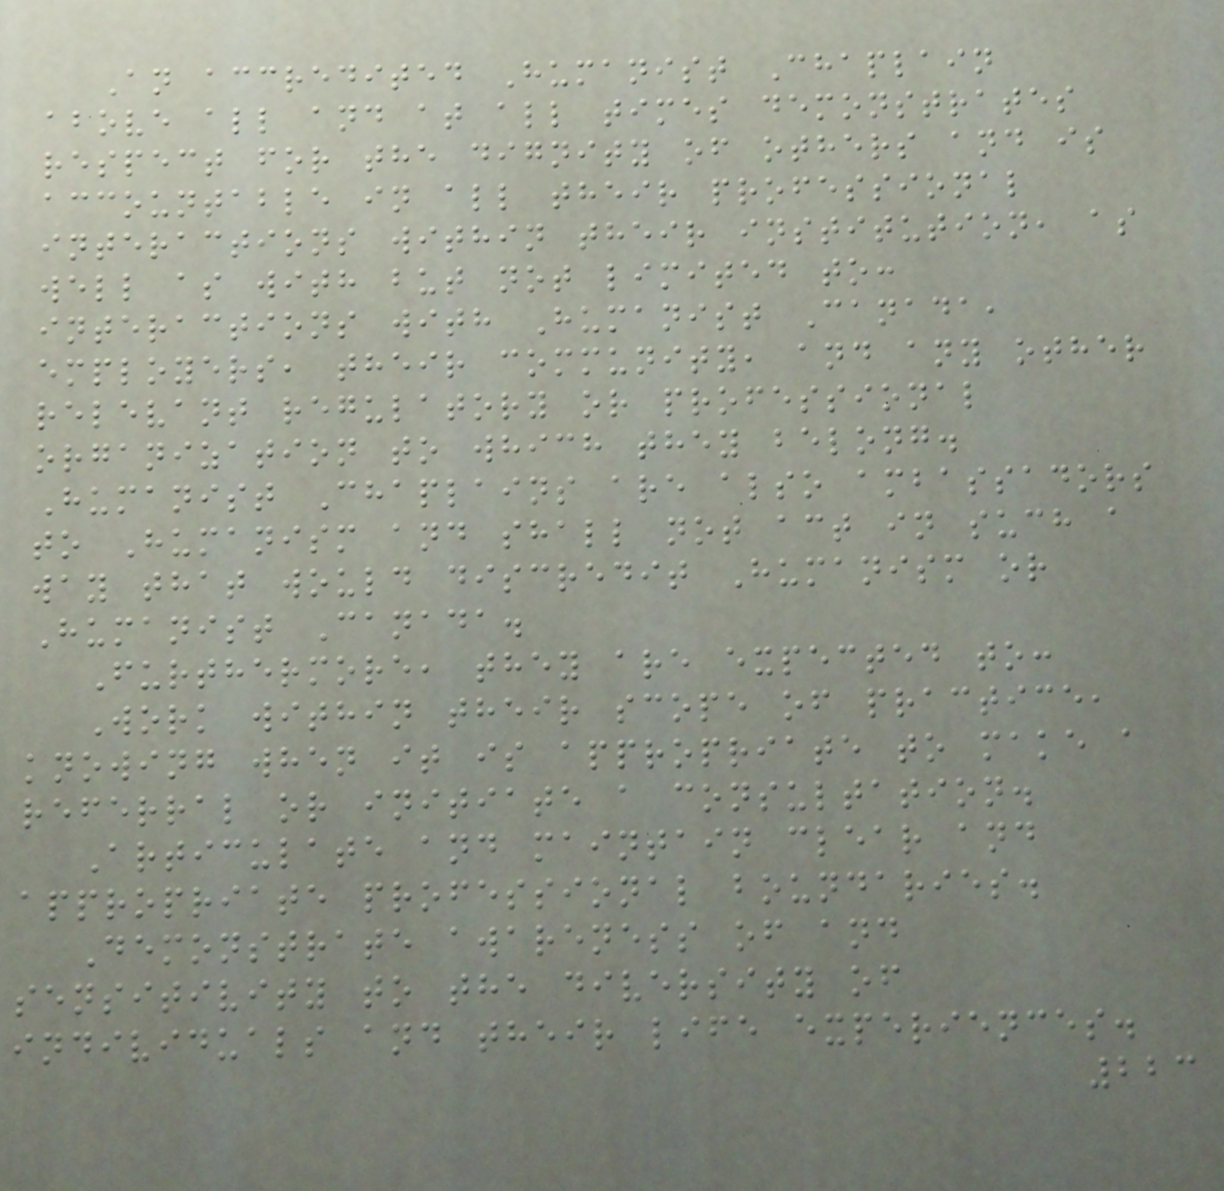An accredited Humanist Chaplain
above all and at all times demonstrates
respect for the dignity of others and is
accountable in all their professional
interactions within their institution, as
well as with but not limited to:
interactions with Humanist Canada,
employers, their community, and any other
relevant regulatory or professional
organization to which they belong.
Humanist Chaplains are also ambassadors
to Humanism and shall not act in such a
way that would discredit Humanism or
Humanist Canada.
Furthermore, they are expected to:
Work within their scope of practice,
knowing when it is appropriate to make a
referral or initiate a consultation.
Articulate and maintain clear and
appropriate professional boundaries.
Demonstrate awareness of and
sensitivity to the diversity of
individuals and their life experiences.
223
